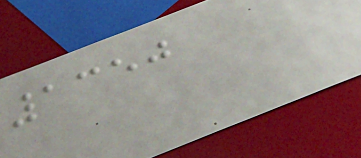1350
